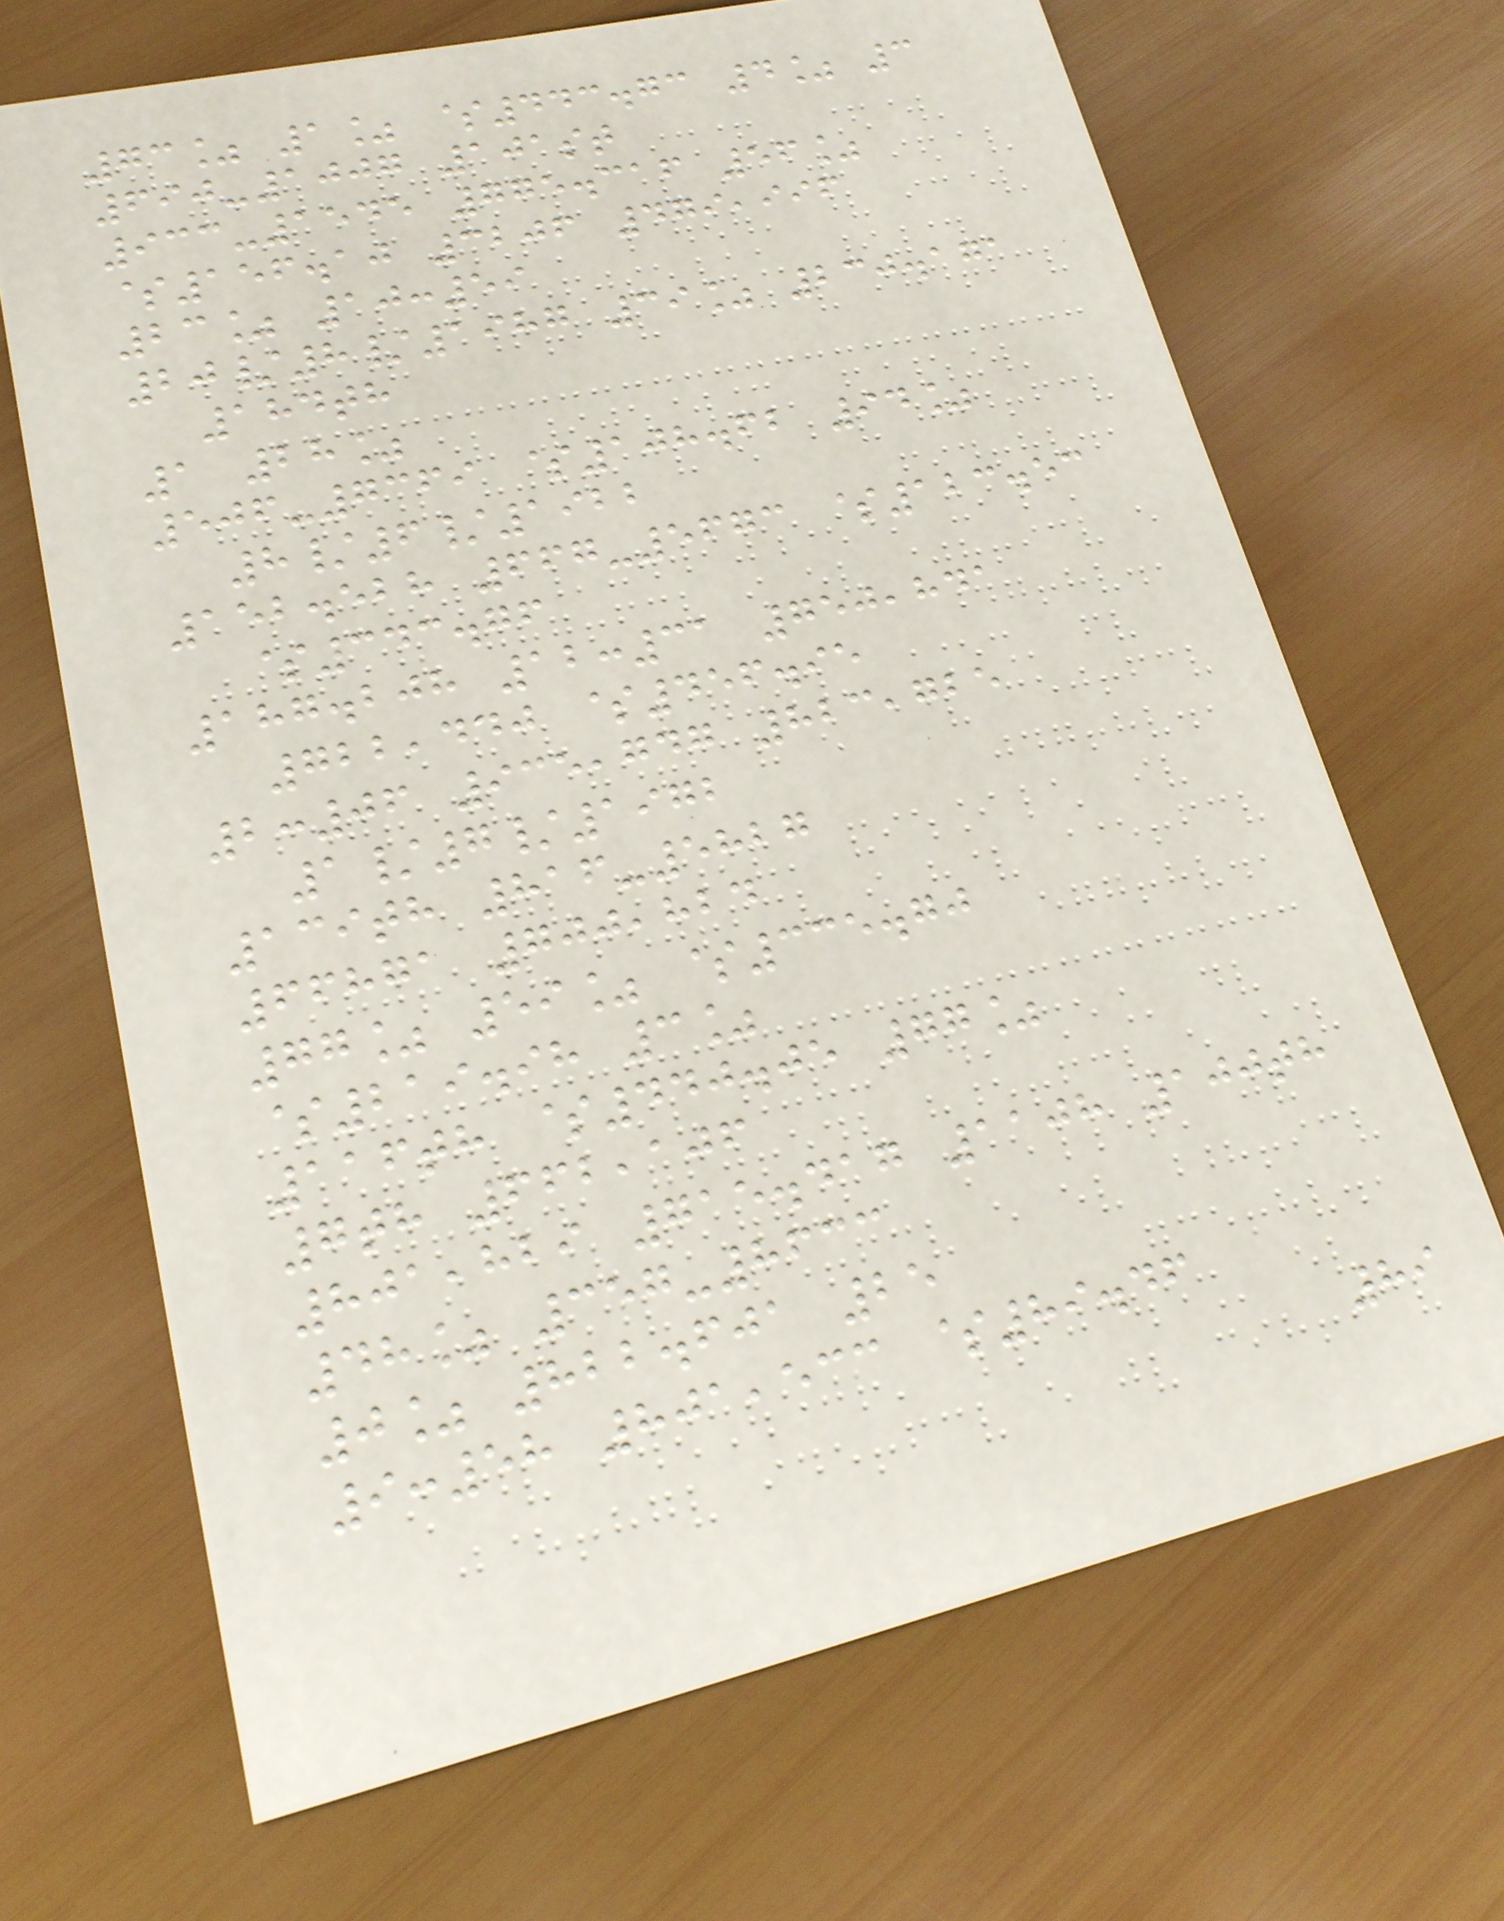73% 1% $443.73 4% 3
690-1007 101st
933-1545 775.316 56%
$156.10 3206 479,996
23% 10:59
20/8/1987 39% 230.171
184th
1 28%
506-7369 $108.62 94%
8/6/1922
152.528 667-5673 $123.53
$343.76
187.208 12:31 750,841
722,440 $456.95
2:06 935,747 823,725
1/7/1972
139th 816-5827
66871 700,824
77% 59% $335.70
$219.98 3%
116th $440.05 77%
7th 662,106
801,829 715.417 1108 100th
48% 357-8633
0% 822.601 25
9:58 801,533 $89.46
89
